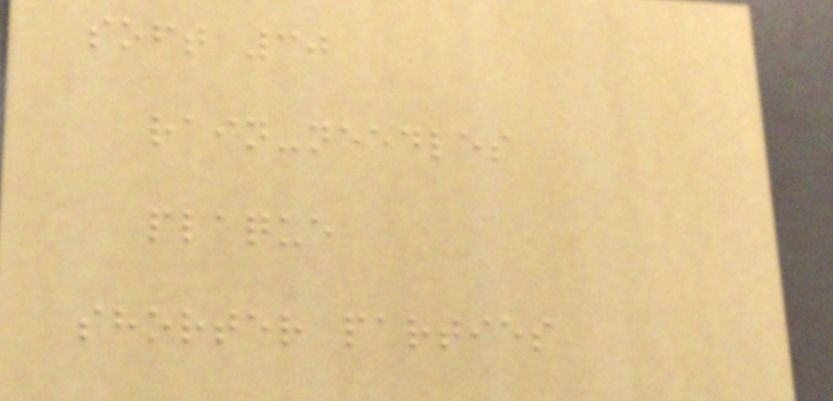soft 30
rain-needles
plaque
shorter parties
